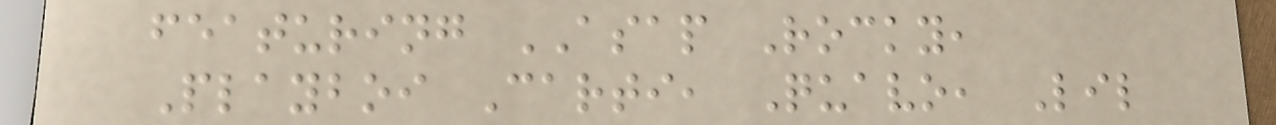featuring ASAP Rocky,
Playboi Carti, Quavo, Lil
